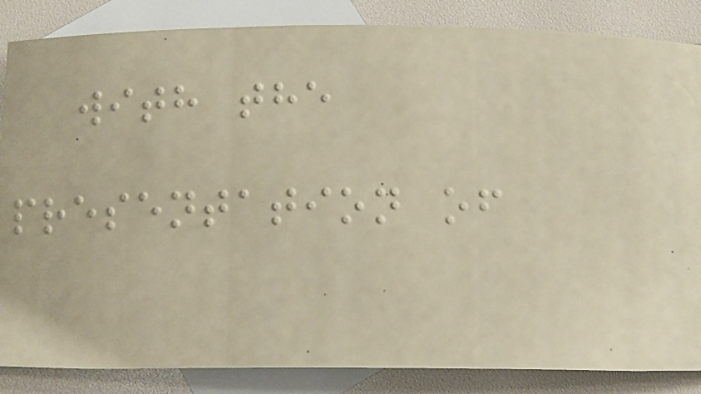with the
presentation of
